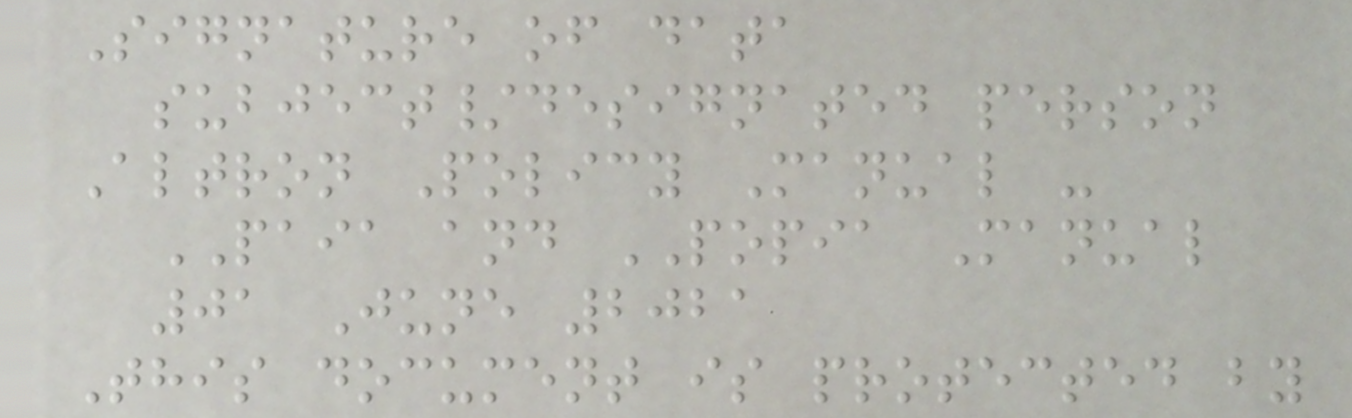Signature of data
subject/designated person
Altron Policy Manual -
PAIA and POPIA Manual
01 June 2021
This document is protected by
